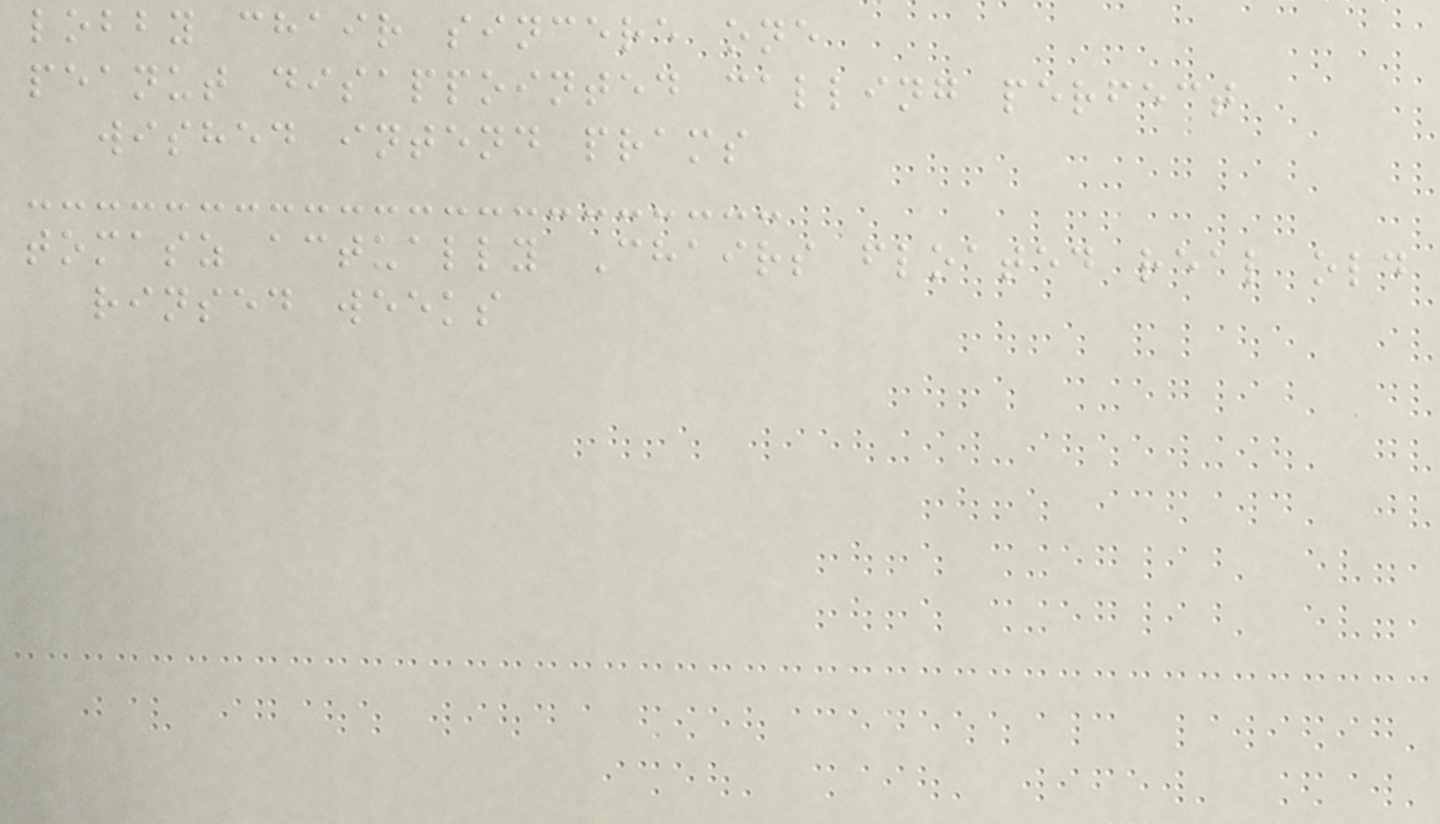lobby chair sincere one
peanut disappointed calling perfect
wished intend prams
tomasz actually Chairs floated real old
rinsed weeks
